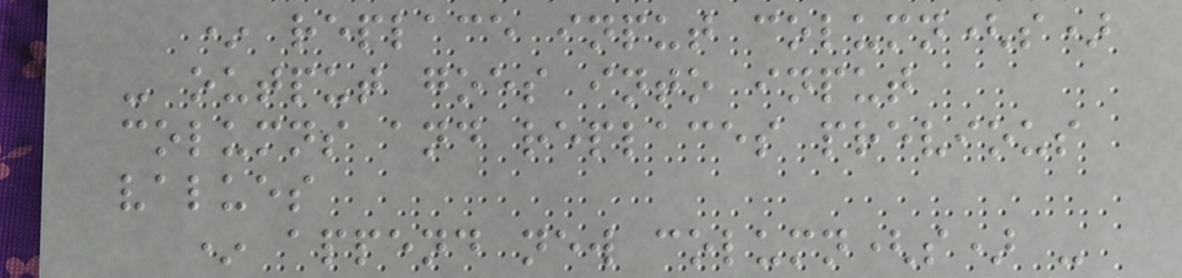* replace input column(s)
- output goes into input
columns and replaces previous
values
* append new column(s) -
